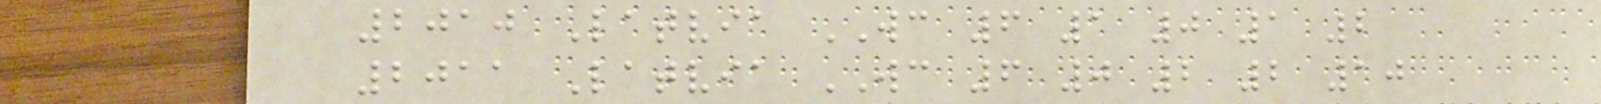2010 Latvia WC 6 1 0 1 2
2011 Latvia WC 6 0 2 2 10
